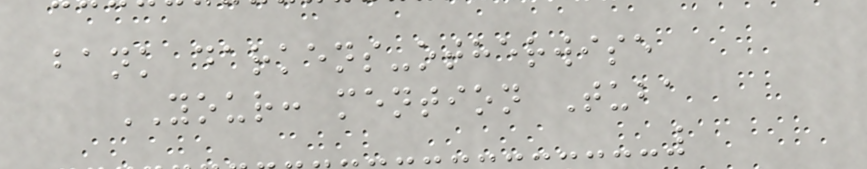bank darkens-otherwise
YOUR: mention Tuba
